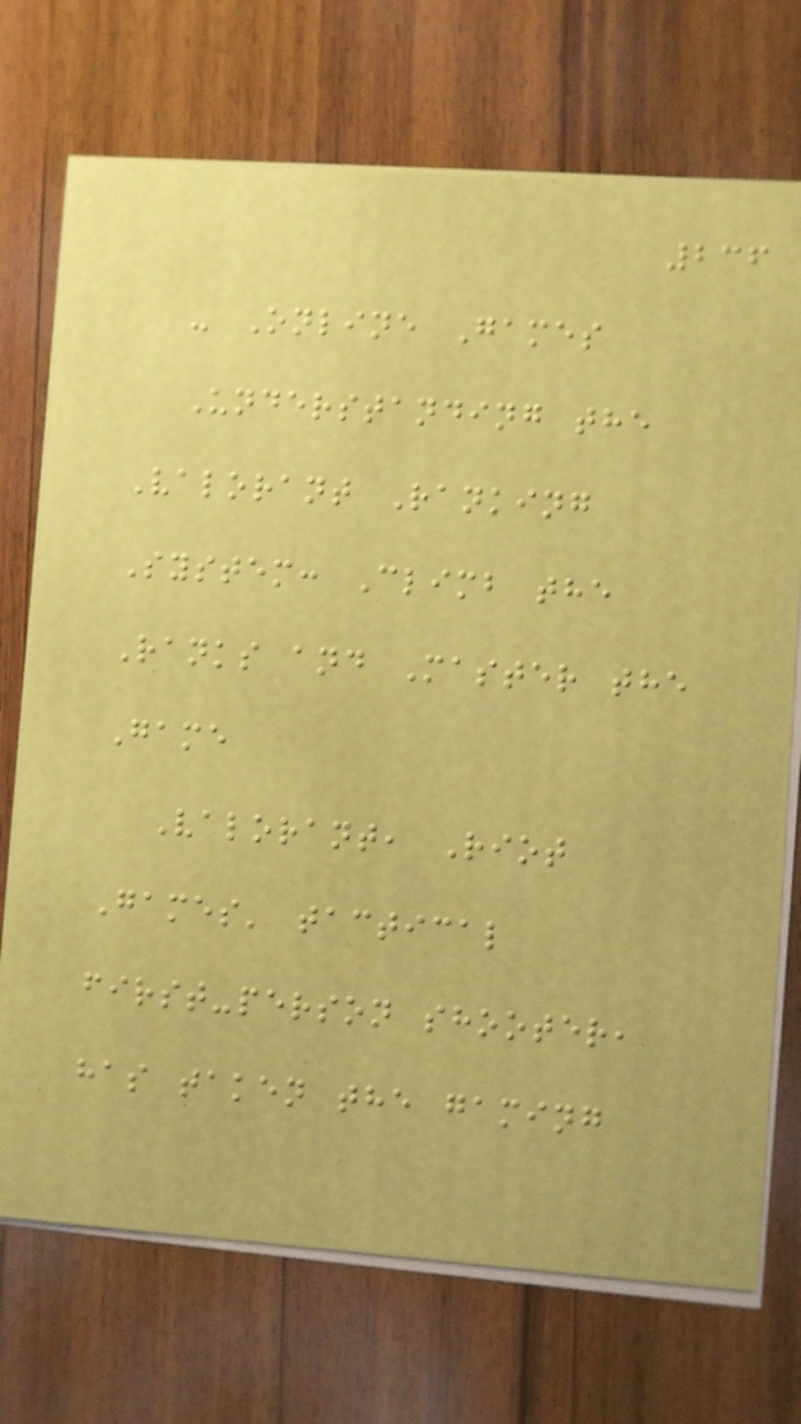236
- Online Games
Understanding the
Valorant Ranking
System: Climb the
Ranks and Master the
Game
Valorant, Riot
Games' tactical
first-person shooter,
has taken the gaming
